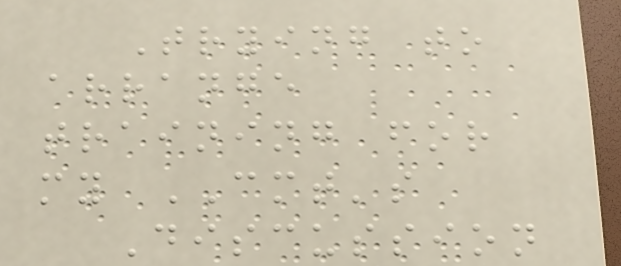Trying to
arrange
training for
my CMT's
Discussion
